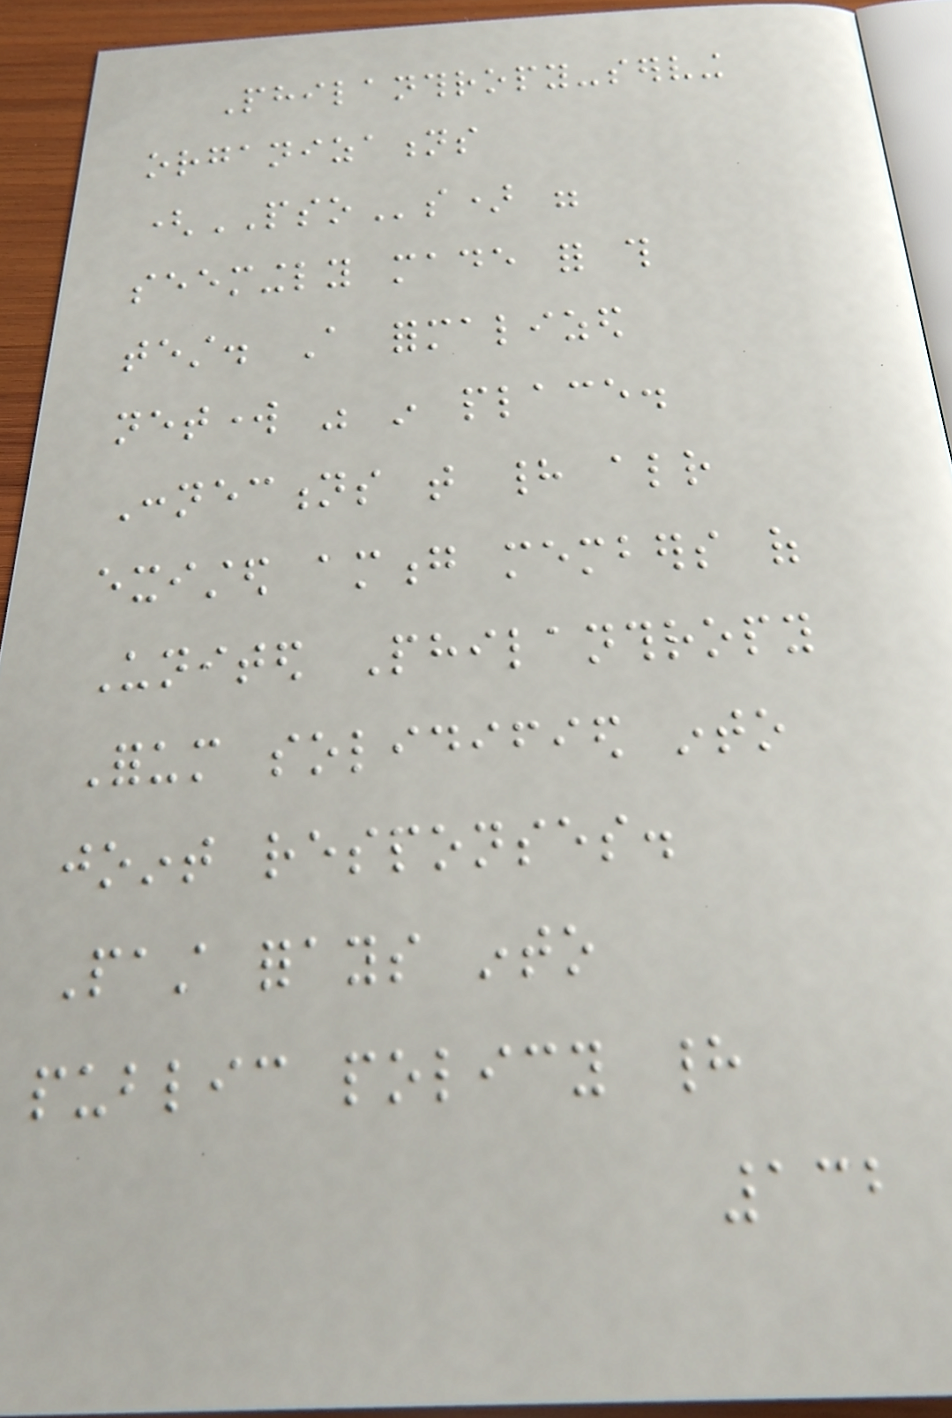Philanthropy-serving
organizations
(PSOs) were
seemingly made for this
test. A formalized
network was in place.
Connections that had already
existed among members of
United Philanthropy
Forum solidified into
joint responses.
Past forays into
public policy had
132
